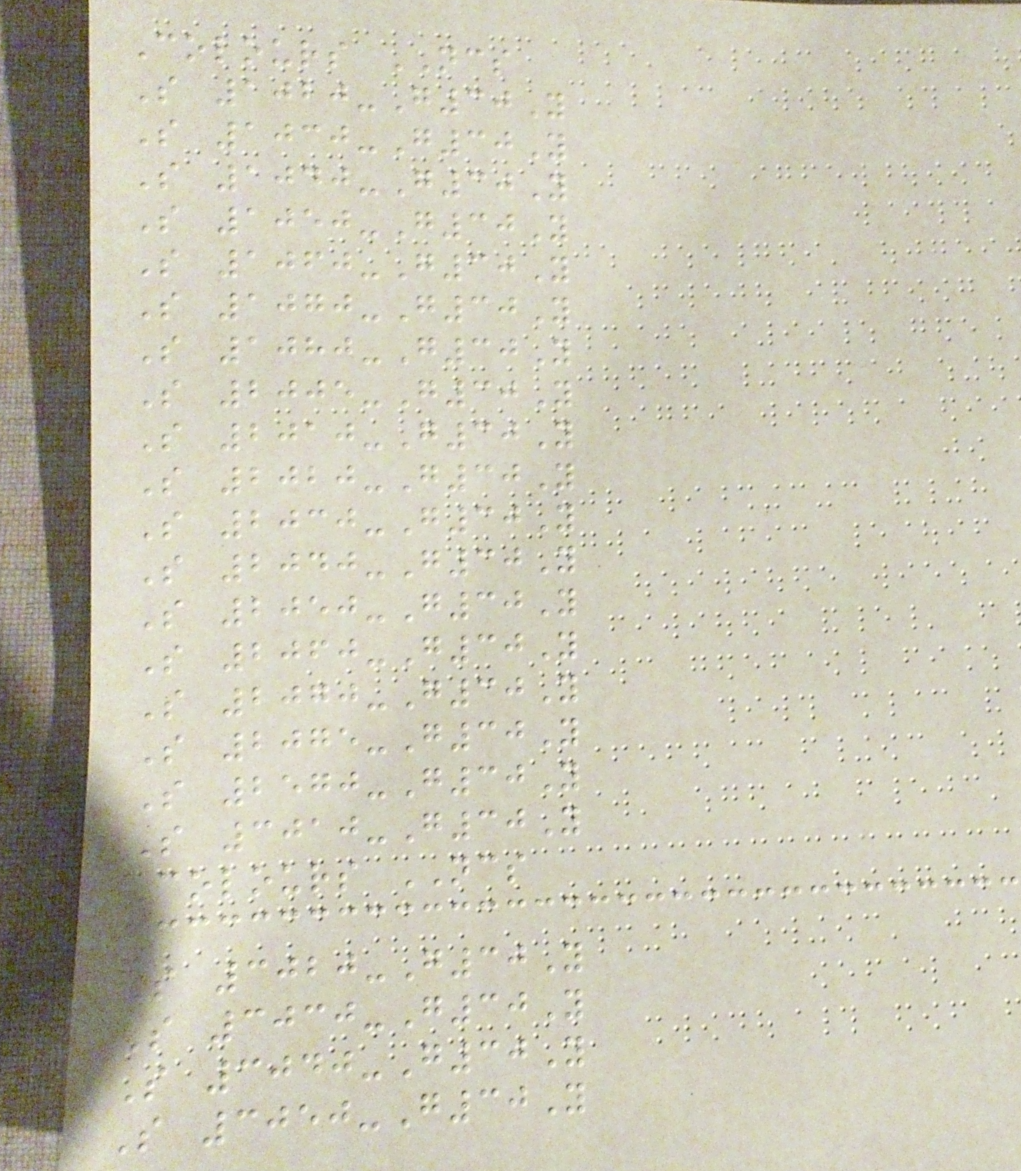Colours NCS
S 1020-G30Y
S 1030-G30Y
S 1040-G30Y
S 1050-G30Y
S 1060-G30Y
S 1070-G30Y
S 1080-G30Y
S 2005-G30Y
S 2010-G30Y
S 2020-G30Y
S 2030-G30Y
S 2040-G30Y
S 2050-G30Y
S 2060-G30Y
S 2070-G30Y
S 2075-G30Y
S 2570-G30Y
S 3010-G30Y
Colours NCS
S 3020-G30Y
S 3030-G30Y
S 3040-G30Y
S 3050-G30Y
